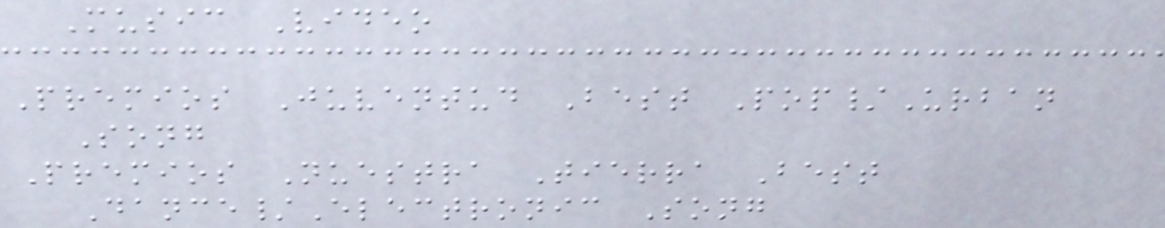Music Video
Premios Juventud Best Pop/Urban
Song
Premios Nuestra Tierra Best
Dance/Electronic Song
